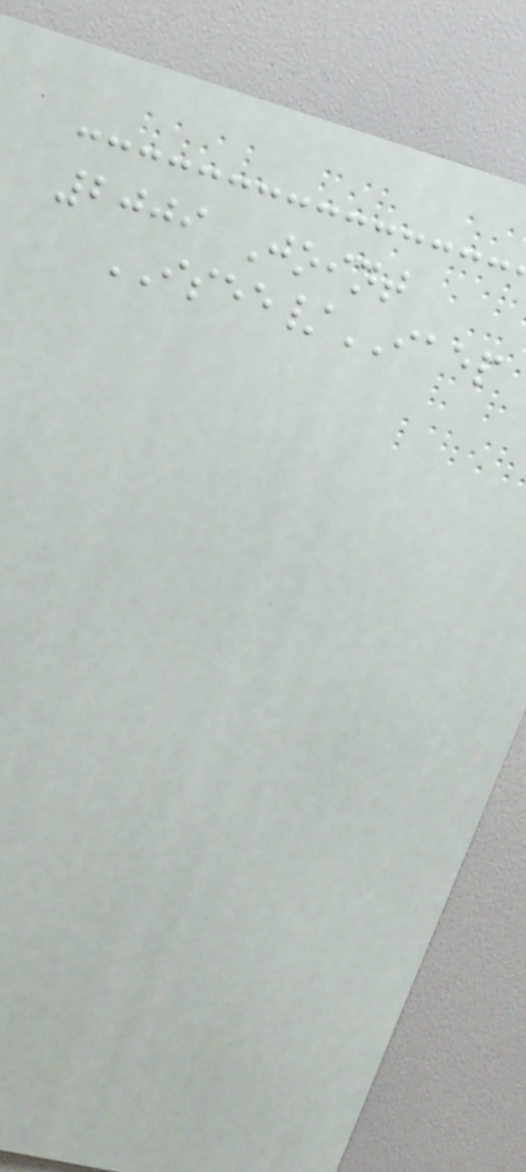2009 Joint
ISEE/IAEP
